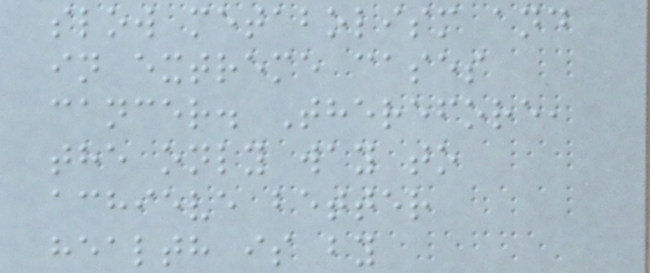slow metabolism and
in extreme cases
cancer. Therefore,
the only way to
achieve better
health is by
